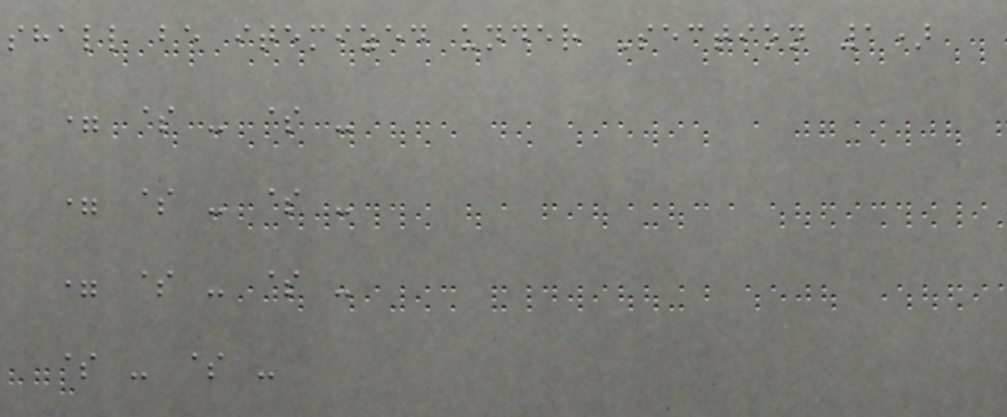shall be itemized under Section 1)
= $ - $ -
= $ - $ -
= $ - $ -
$ - $ -
